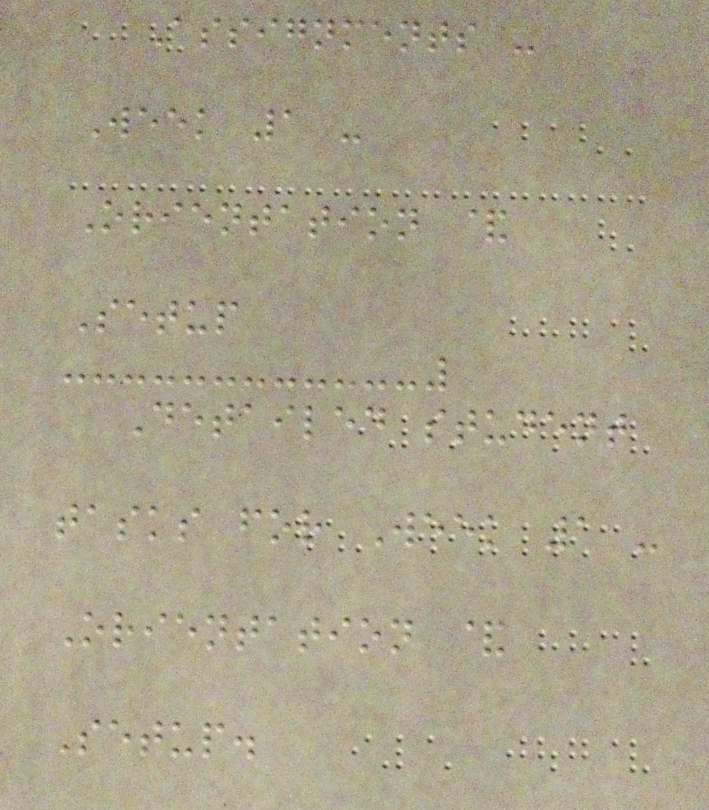Assignments -
Week 1 -
Orientation &
Setup
Detailed student
tasks for Week 1 -
Orientation &
Setup.
